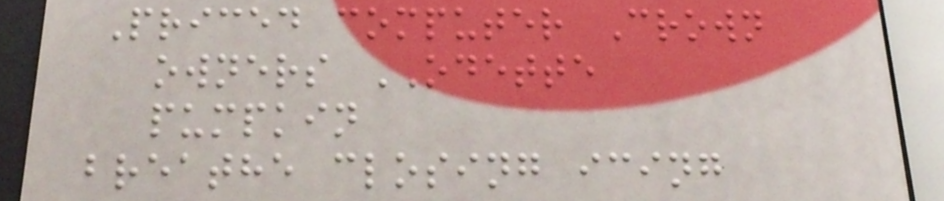Priced computer Crown
owners ODETTE
pumpkin
breathe closing icing
